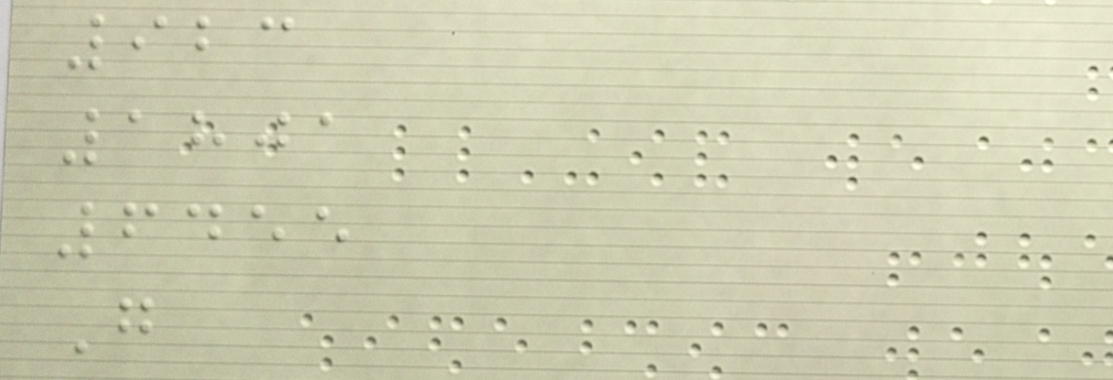923
1801
6455
G
